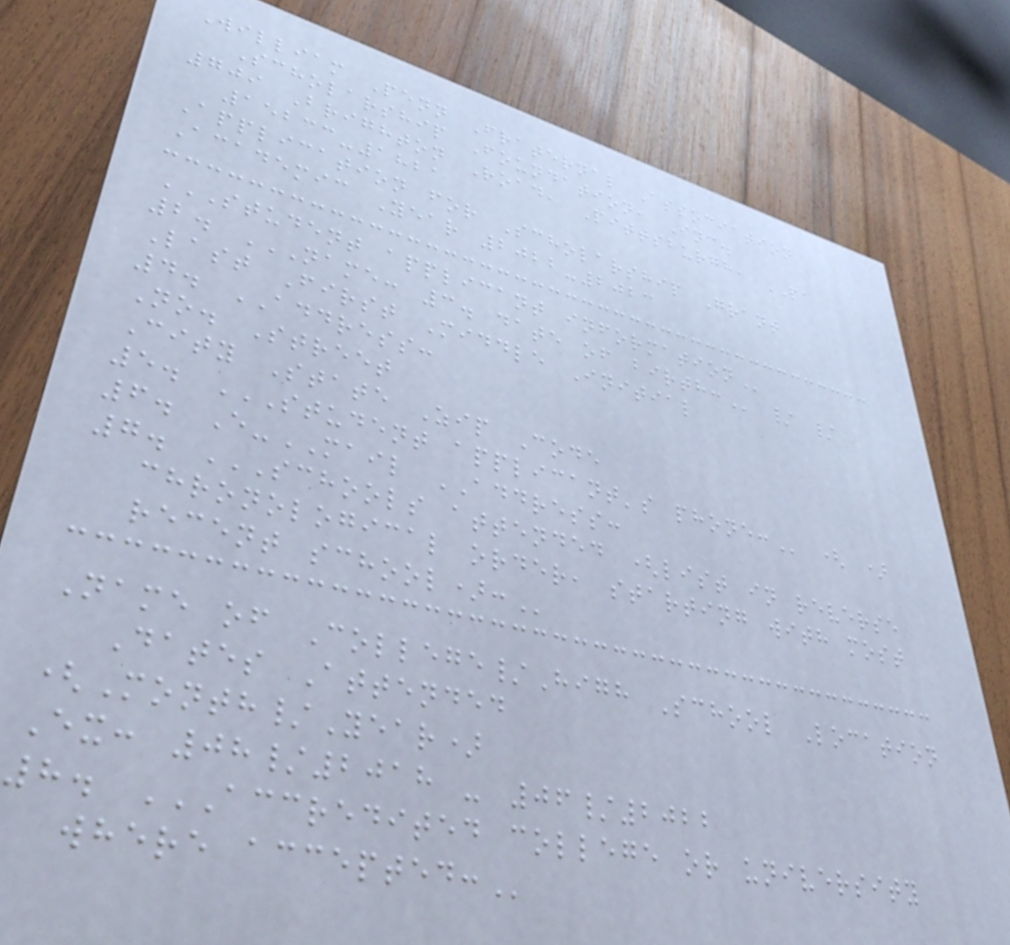William Penn Fraternal Association
Scholarship Foundation, Inc.
709 Brighton Road, Pittsburgh, PA
15233-1821
Application for Scholarship Grant
Academic Year 2022-2023
STUDENT APPLICANT INFORMATION
2. NAME: 3. DATE OF BIRTH: / /
Last First Middle Initial
4. ADDRESS:
No. Street
City State Zip Code
5. STUDENT APPLICANT'S PHONE: ( )
6. E-MAIL ADDRESS:
7. SCHOOLS ATTENDED (LIST IN REVERSE
CHRONOLOGICAL ORDER, STARTING WITH MOST
RECENT SCHOOL):
Name of College/High School Location
Dates Attended
(Month/Year)
Ex: 08/2018 - 06/2022
8. ACCREDITED COLLEGE OR UNIVERSITY
WHERE ACCEPTED:
